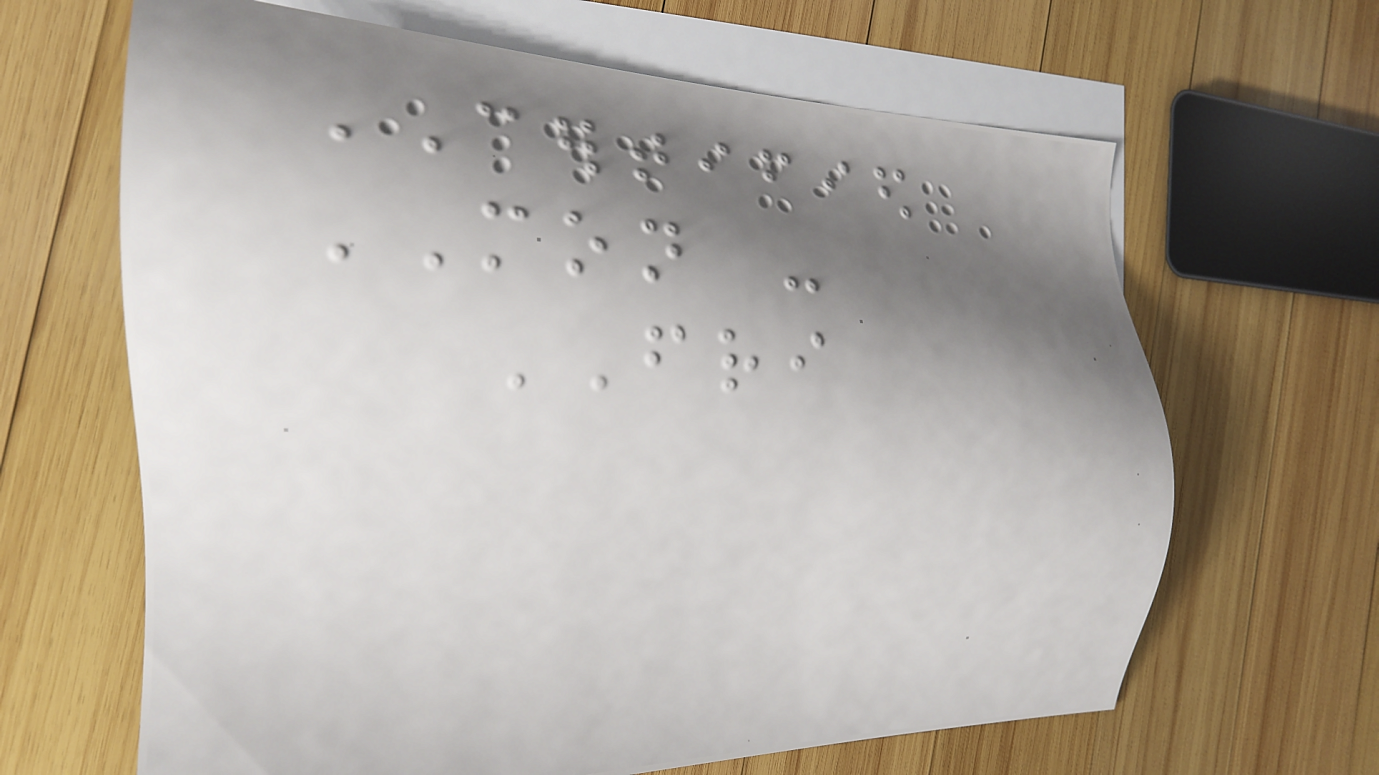CERTIFIED
MON -
FRI
